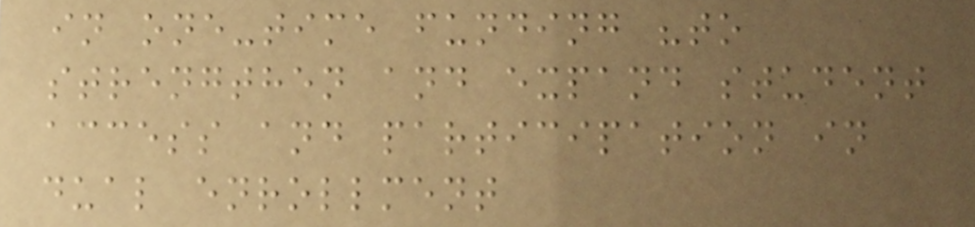in one-time funding "to
strengthen and expand student
access and participation in
dual enrollment
